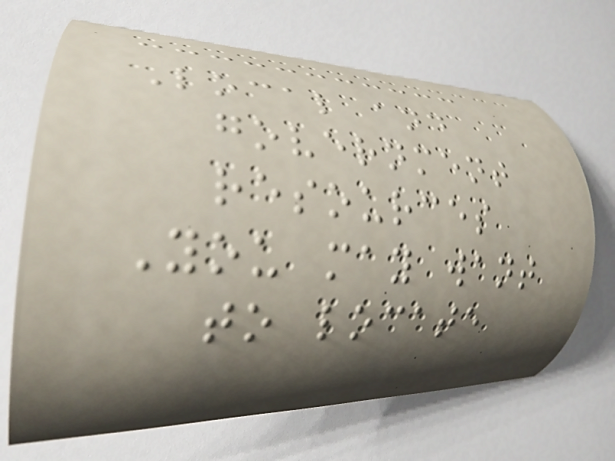Local and
government
resources
You may want
to locate
